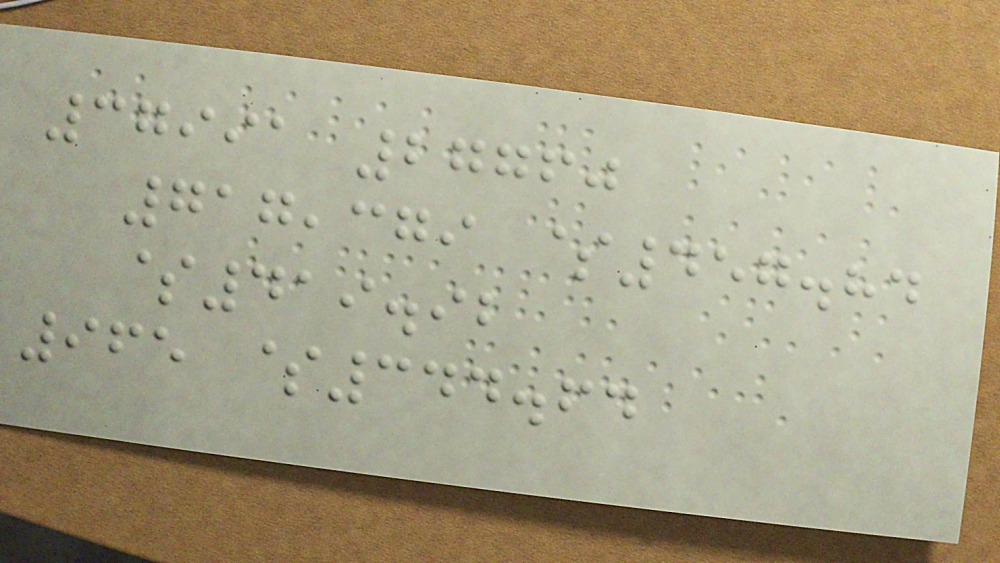37991 27760
717,379 $457.84
$419.92
965 $344.64
